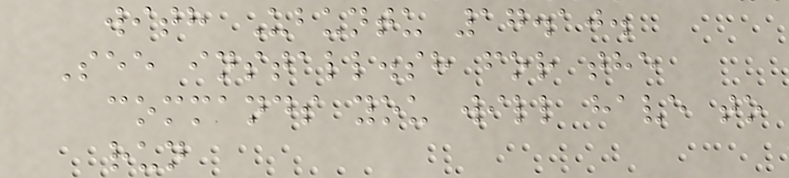with Ubuntu 17.10.
See install.sh for the
commands you will have to
run
